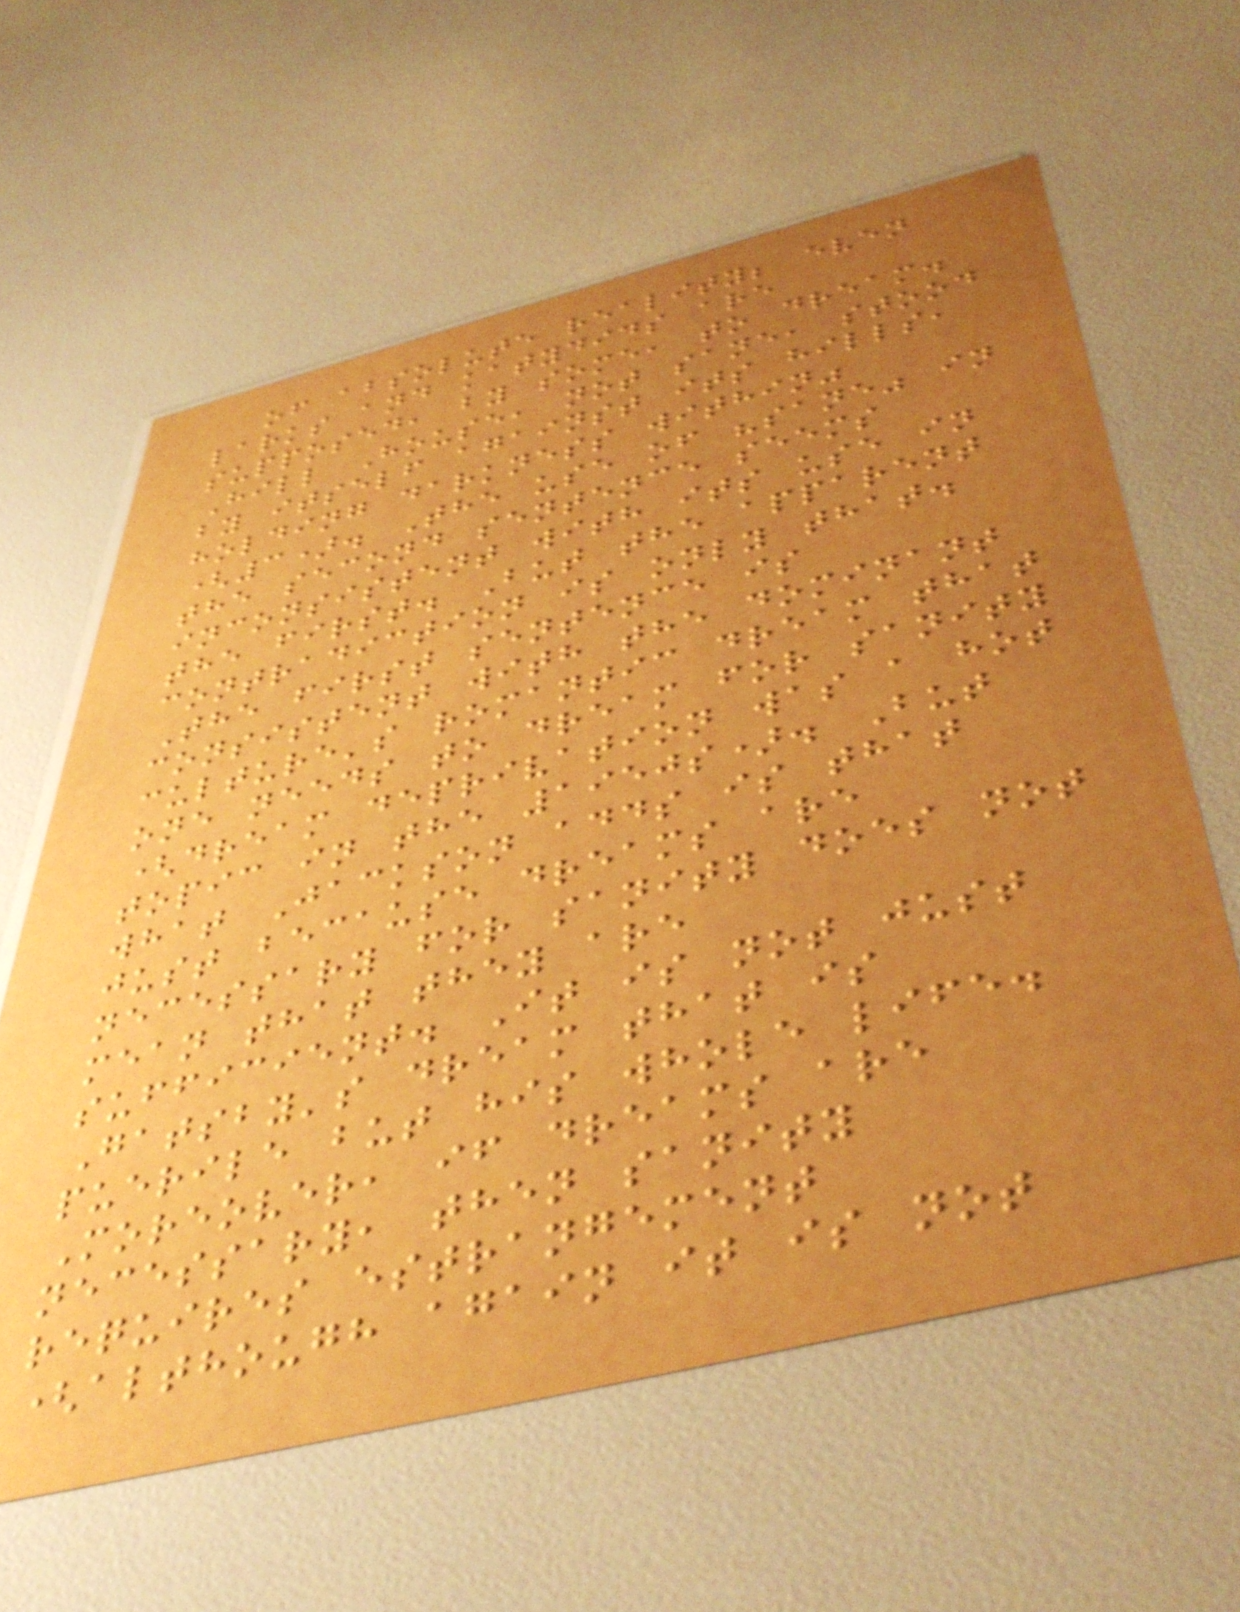of absolute reality; even
larks and katydids are
supposed, by some, to dream.
Hill House, not sane, stood
by itself against its hills,
holding darkness within"
(3). The use of "sane" in
the second sentence seems
inconsistent with its use in
the first. But the apparent
contradiction is only that.
The first sentence is
consistent with the dominant
culture's romantic dream that
one needs to dream for sanity
(dream deprivation was a hot
topic in the 1950s). But
what Jackson adds is that
just because dreams are
necessary for sanity does not
mean that they are
sufficient. It is not just
Gatsby's dream that is
puerile but his whole life.
Moreover, if dreams are
necessary, then sanity
requires estrangement
(although again it is not
